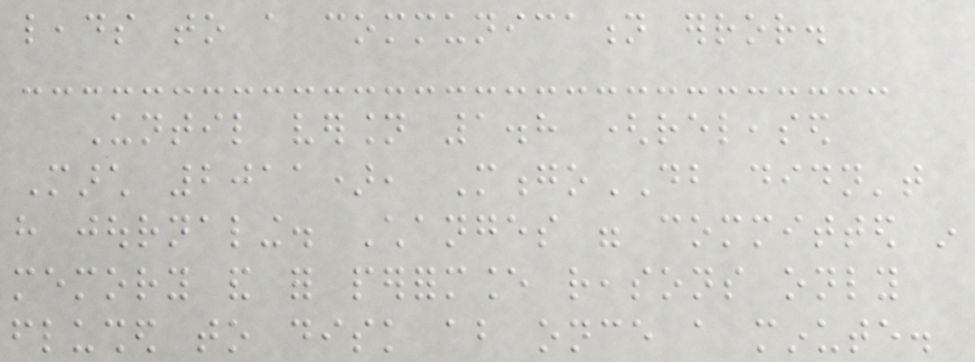leads to a communication error.
Until version 1.8 (released
March 2011), MongoDB didn't
have journaling. Changes were committed in
memory and for performance reasons only
flushed to disk about once a minute.
